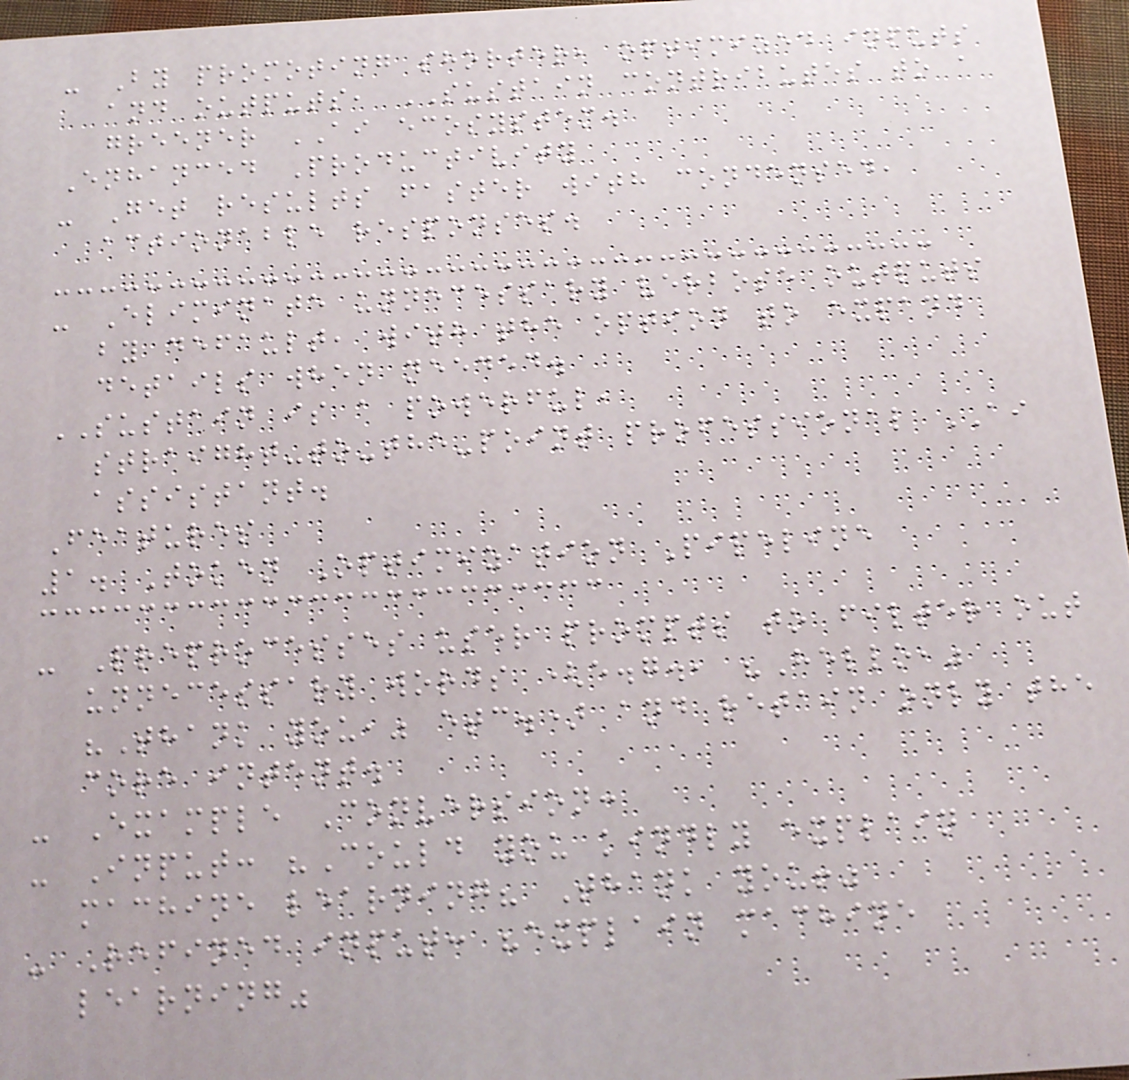- By promoting shorter, optimized inputs
and outputs, SUSTAIN contributes to a
greener AI ecosystem.
Enhanced Productivity
- Get results faster with condensed,
actionable responses.
- Eliminate unnecessary verbose outputs
by default, with the option to expand
details when needed.
SUSTAIN is a powerful,
straight-to-the-point professional AI
assistant.
Features
1. Token Optimization Pipeline
- Preprocesses user prompts to filter out
unnecessary words (e.g., "Hello,"
"Thank you," etc.) and retain only the
core intent.
- Example Conversion:
- Input: "Could you kindly explain
machine learning? Thank you!"
- Refined input: "explain machine
learning"
